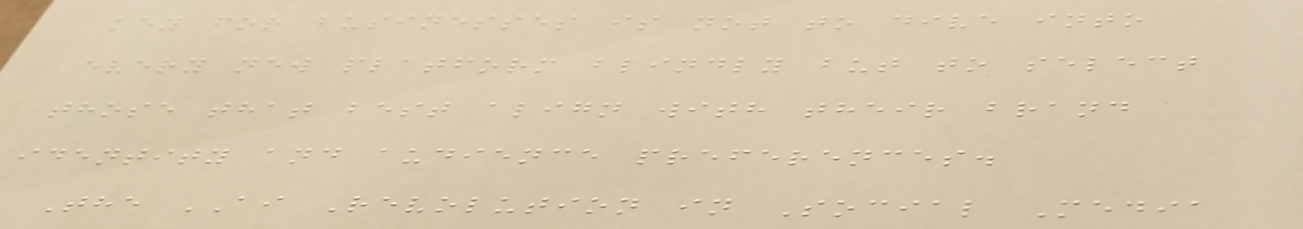key for businesses is not to dive into
every new platform blindly but to select
those that best align with their brand
identity and audience preferences.
The AI Revolution in Social Media
